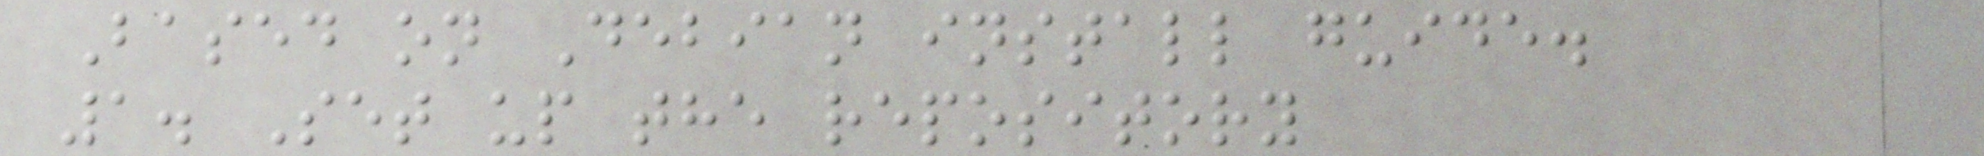Based on Debian install guide.
1. Set up the repository
